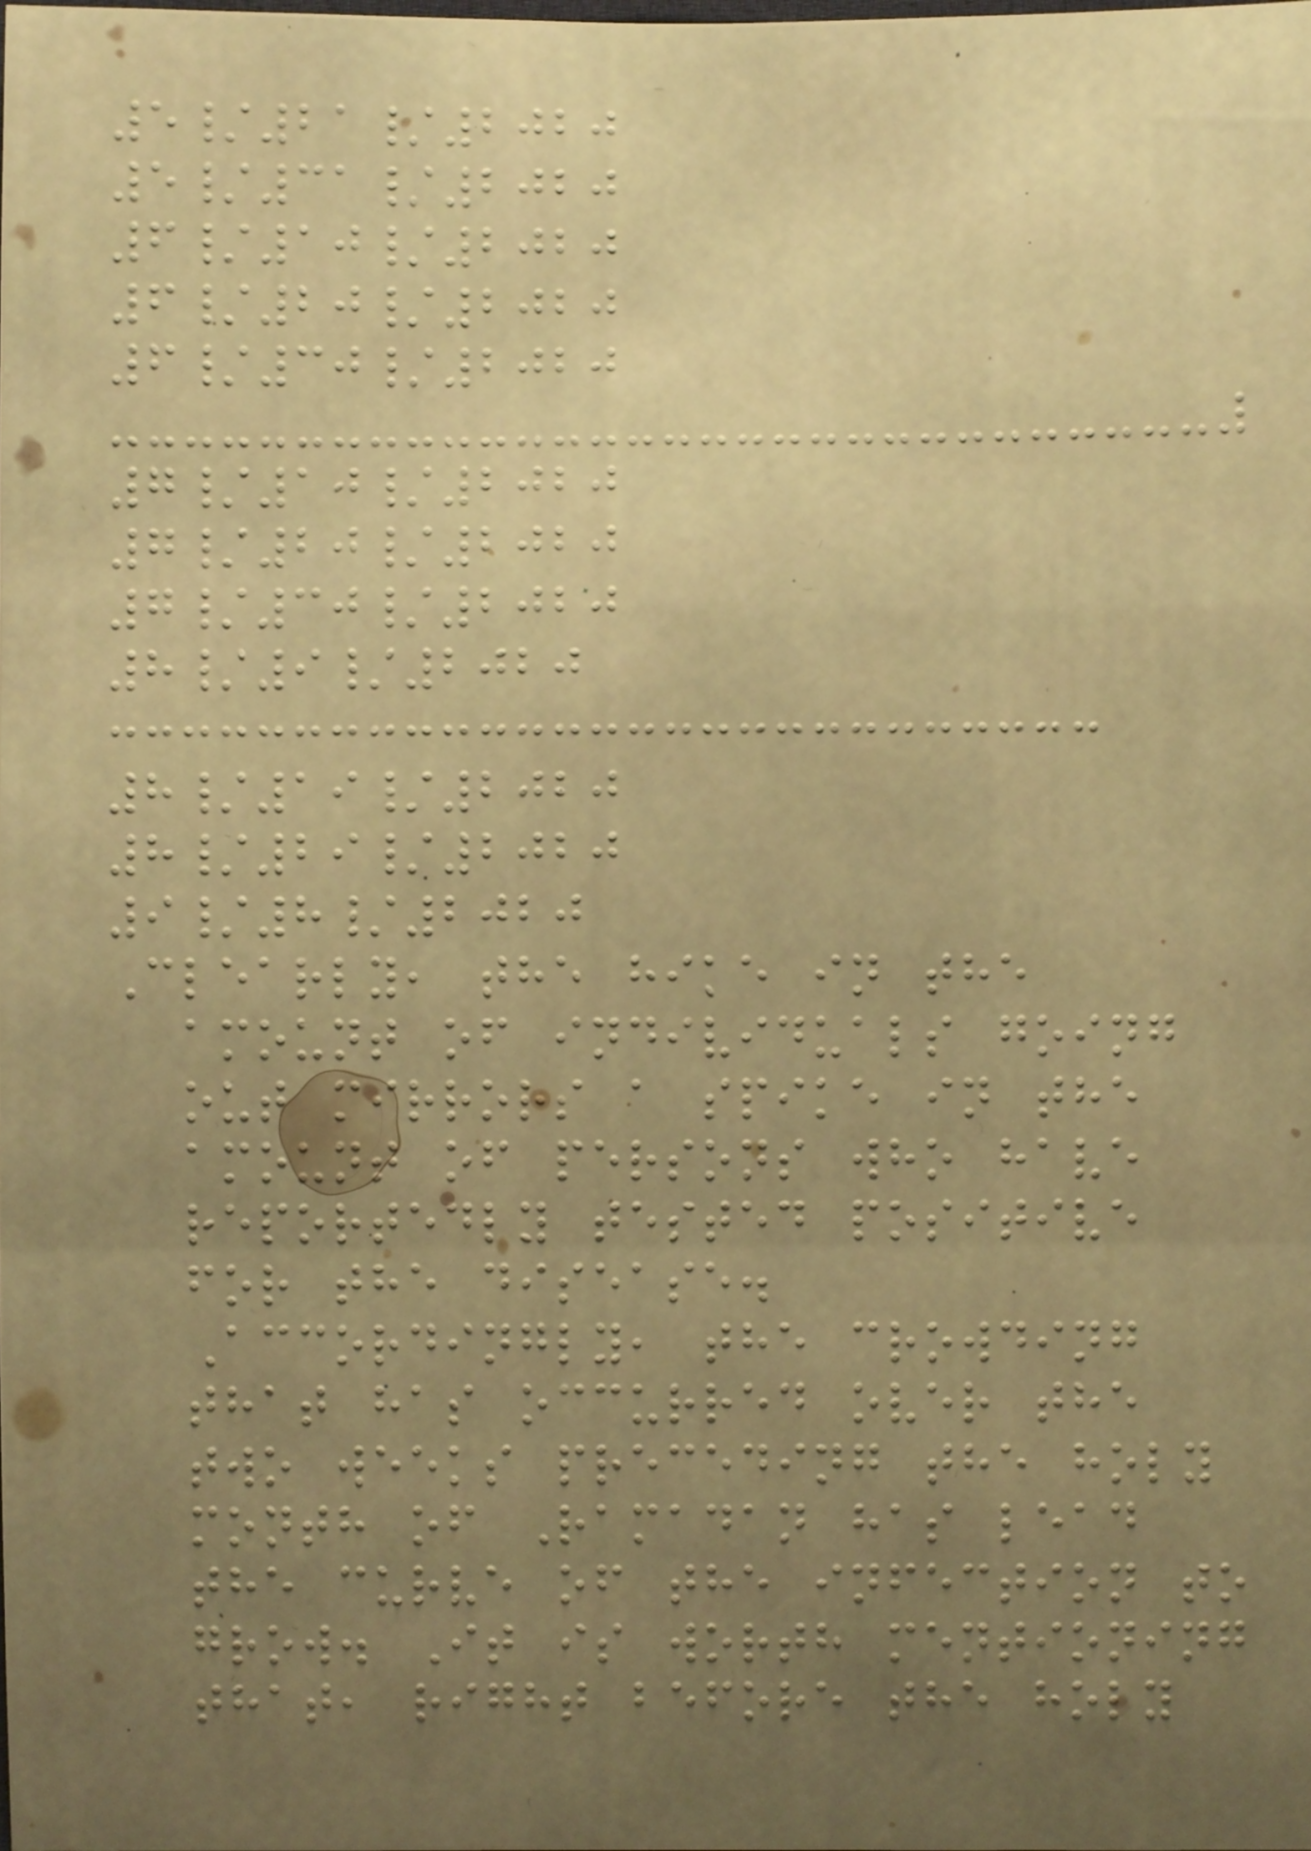5/21/2020
5/31/2020
6/10/2020
6/20/2020
6/30/2020
7/10/2020
7/20/2020
7/30/2020
8/9/2020
8/19/2020
8/29/2020
9/8/2020
Clearly, the hike in the
amount of individuals going
out mirrors a spike in the
amount of persons who have
reportedly tested positive
for the disease.
Accordingly, the crowding
that has occurred over the
two weeks preceding the holy
month of Ramadan has lead
the curve of the infection to
grow. It is worth mentioning
that, right before the holy
